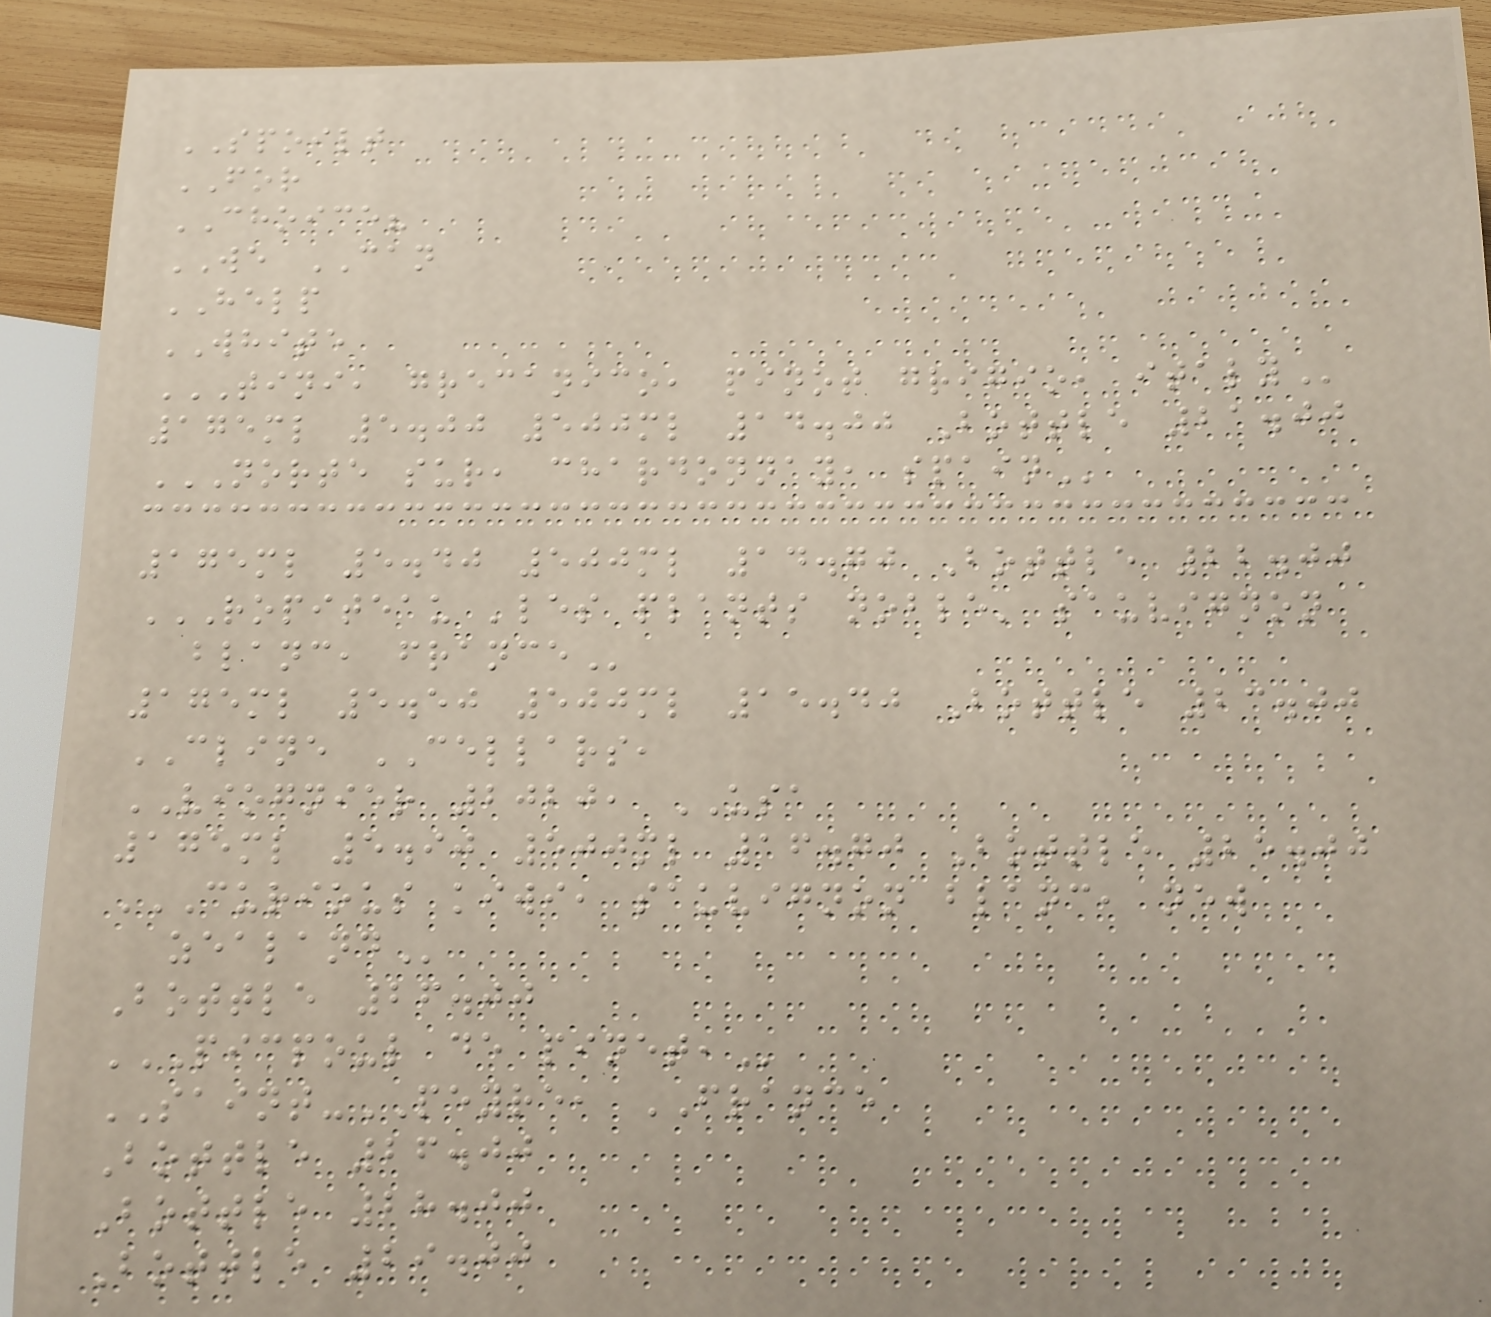SPOILT
FOR
CHOICE?
WE CAN
HELP
WHITE
TINI, GRECANICO, PINOT GRIGIO, ITALY
175ml 5.00 500ml 14.00 Bottle 21.00
NORTE SUR, CHARDONNAY, SPAIN
175ml 5.40 500ml 14.70 Bottle 22.00
ROPITEAU 'LES PLANTS NOBLE' SAUVIGNON
BLANC, FRANCE
175ml 5.50 500ml 15.40 Bottle 23.00
CLINE CELLARS,
VIOGNIER 2020, USA
175ml 5.90 500ml 16.70 Bottle 25.00
CURIOUS KIWI, SAUVIGNON BLANC, NEW
ZEALAND
Bottle 26.00
PICPOUL DE PINET,
SAINT-PEYRE, FRANCE
Bottle 26.00
Bottle 28.00
Bottle 29.00
